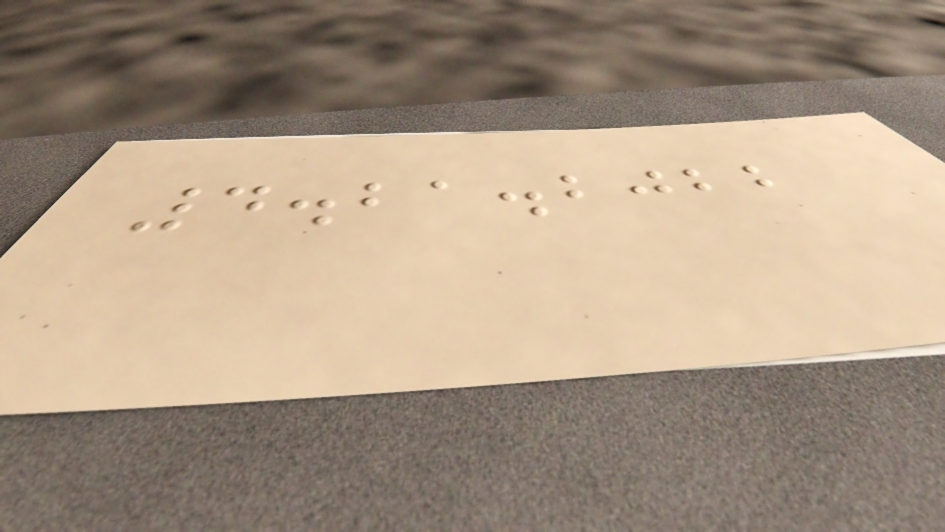4.21.2022
